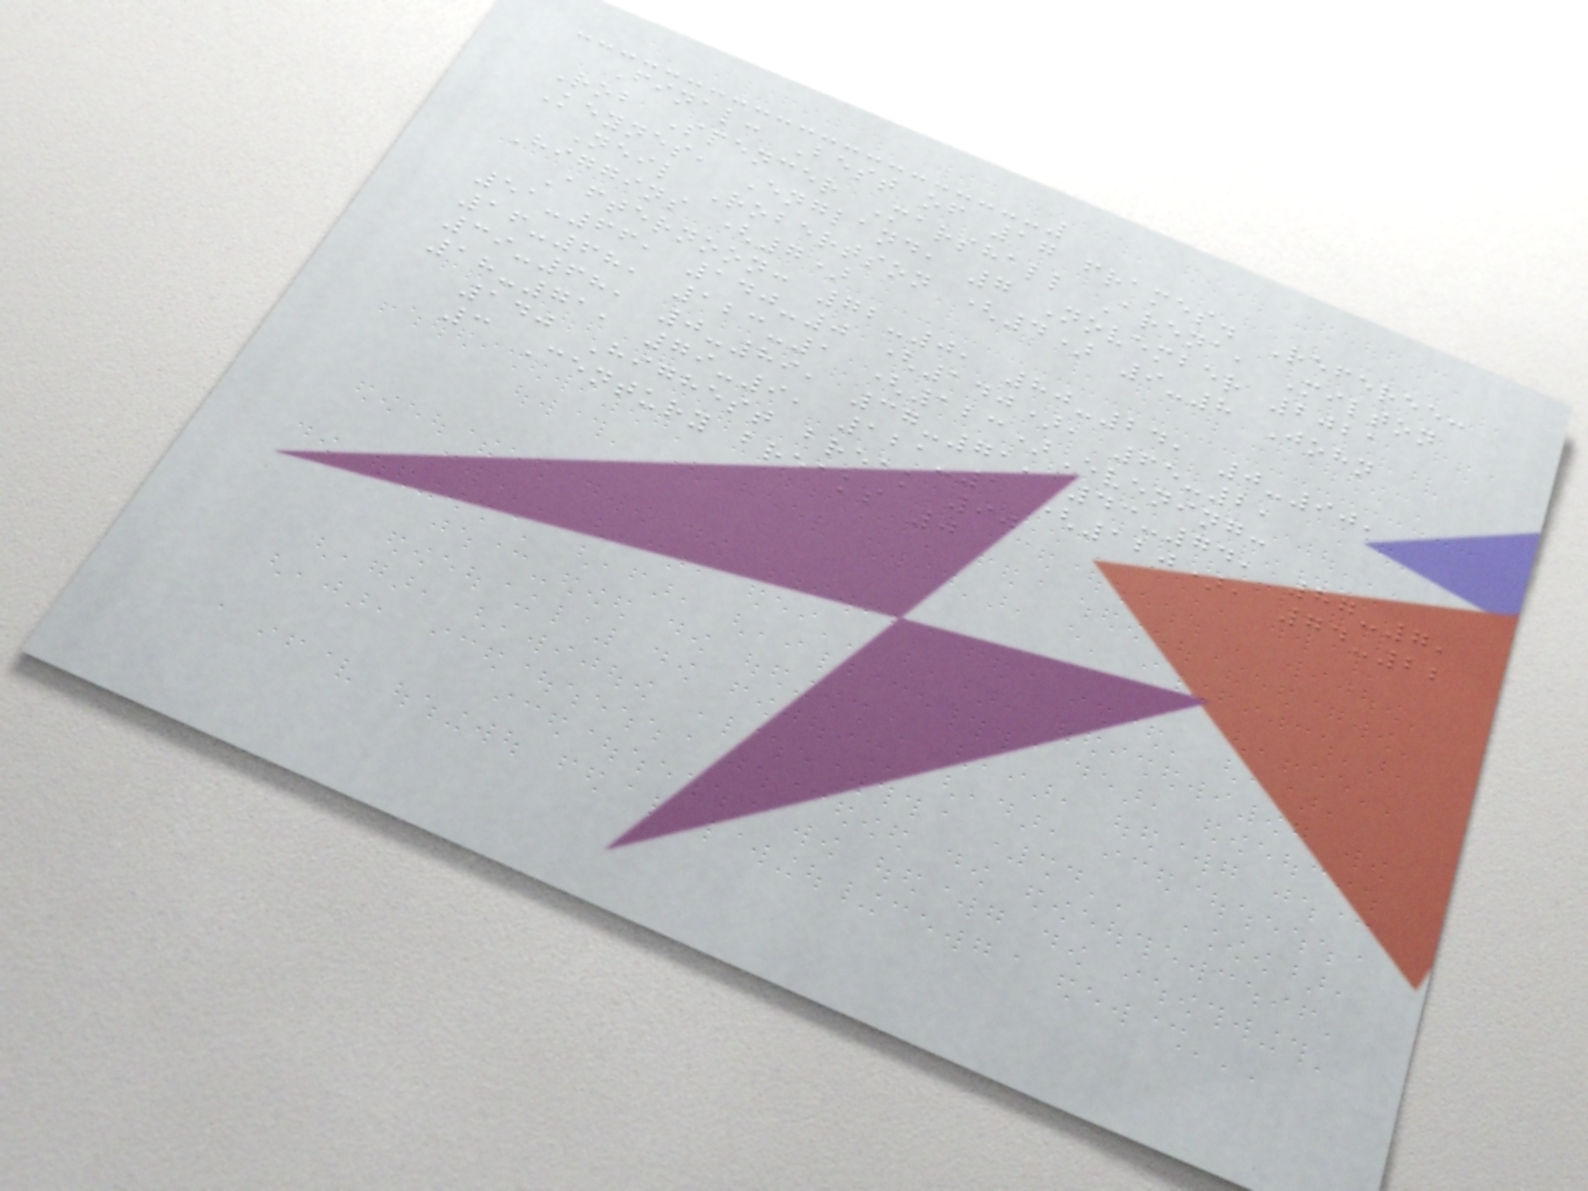Final: Best of 17 frames. Referee:
Rob Spencer Marshall Arena, Milton
Keynes, England, 7 November 2021
Neil Robertson (4) 9-8 John
Higgins (7)
Afternoon: 72-0, 80-24, 0-90,
51-66, 140-0 (140), 65-2,
16-68, 123-1 (123)Evening:
39-68, 0-89, 37-71, 43-74, 87-7,
18-71, 79-9, 121-1 (120), 74-22
140 Highest break 90
3 Century breaks 0
